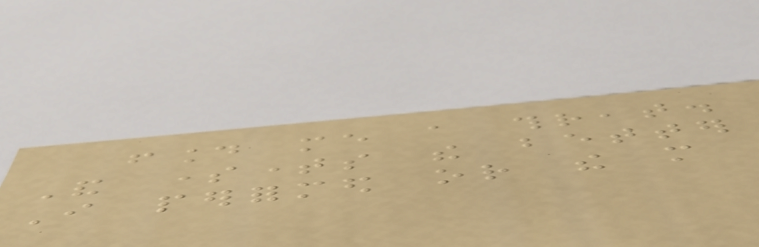found me a threat.
And sometimes the better
I performed or the more
